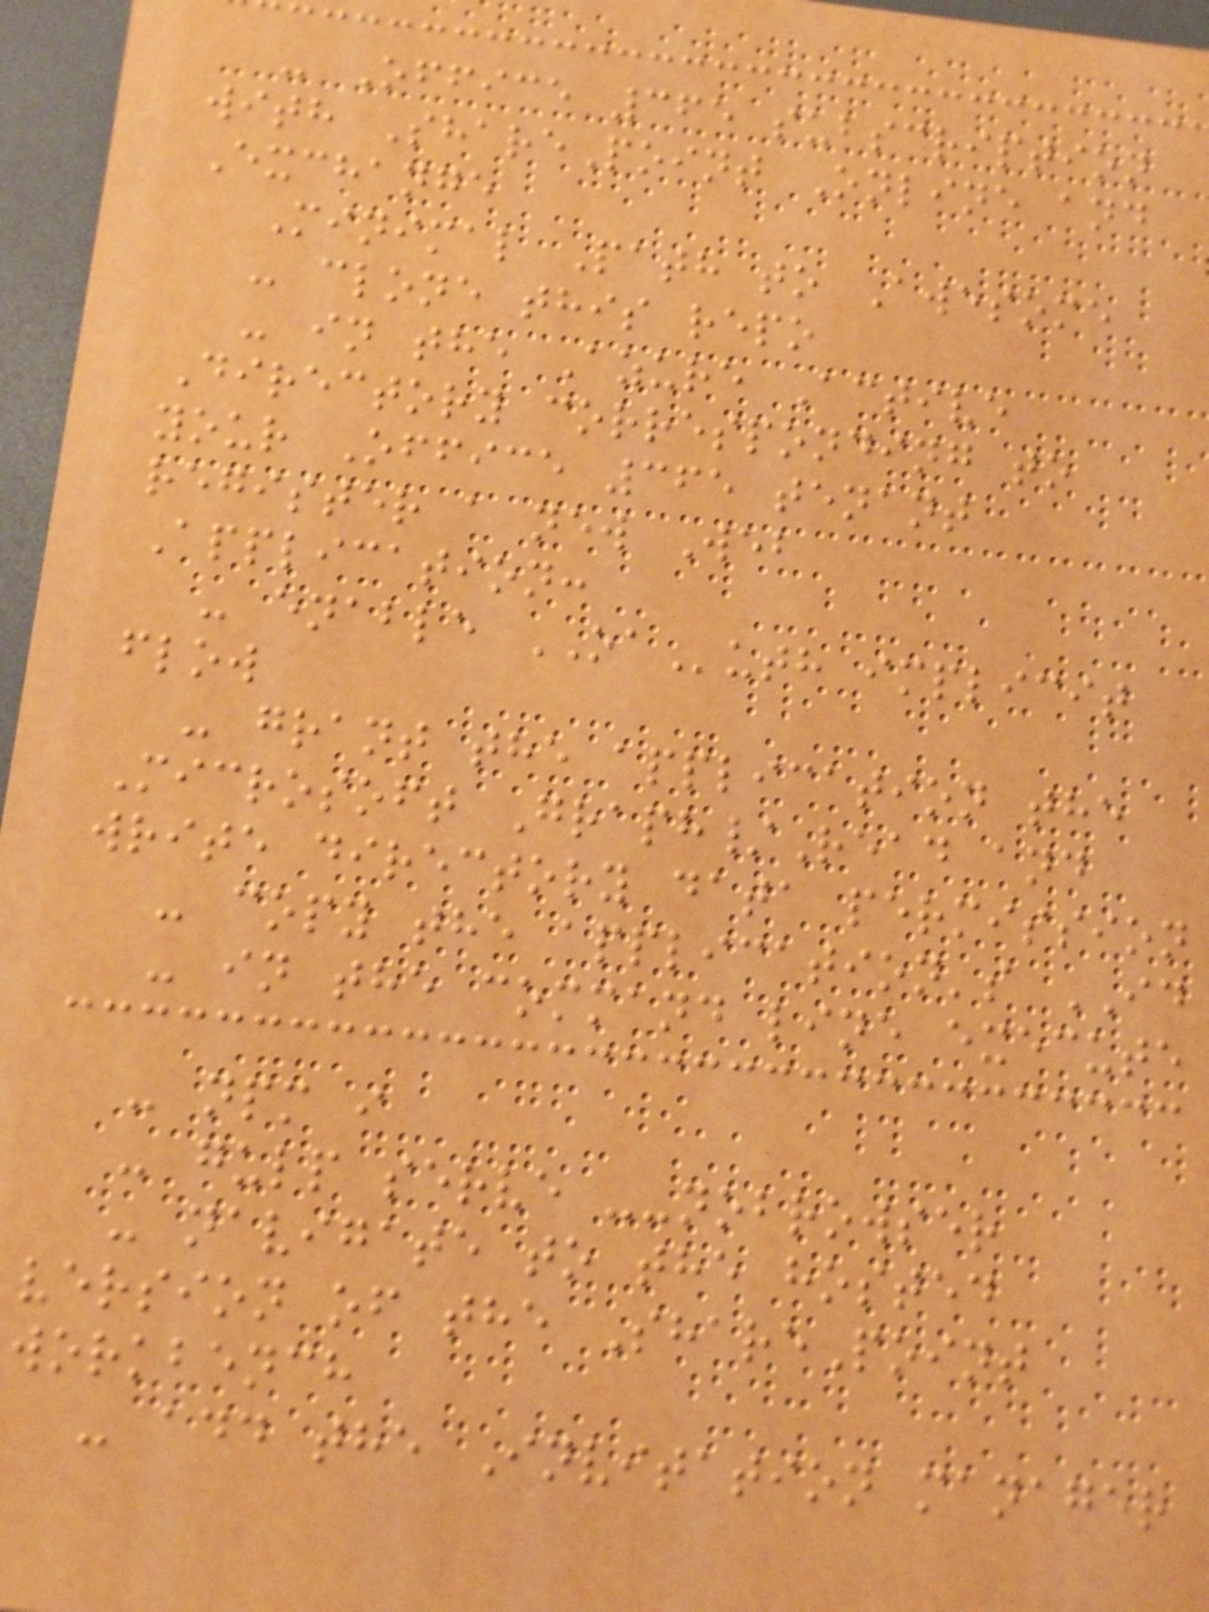- Office 365 subscription
with SharePoint Online and
Exchange
Minimal Path to Awesome
- clone this repo
- in the Azure Active
Directory corresponding to
your Office 365 tenant
register a new Web
Application:
- enable OAuth implicit
flow
- grant the application the
Microsoft Graph/Read and
write directory data permission
- copy the application's ID
- in the command line execute
- npm i
- gulp serve --nobrowser
- navigate to the hosted
version of the SharePoint
workbench
- add the Invitation manager
